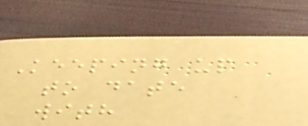Keeping up
to date
with
